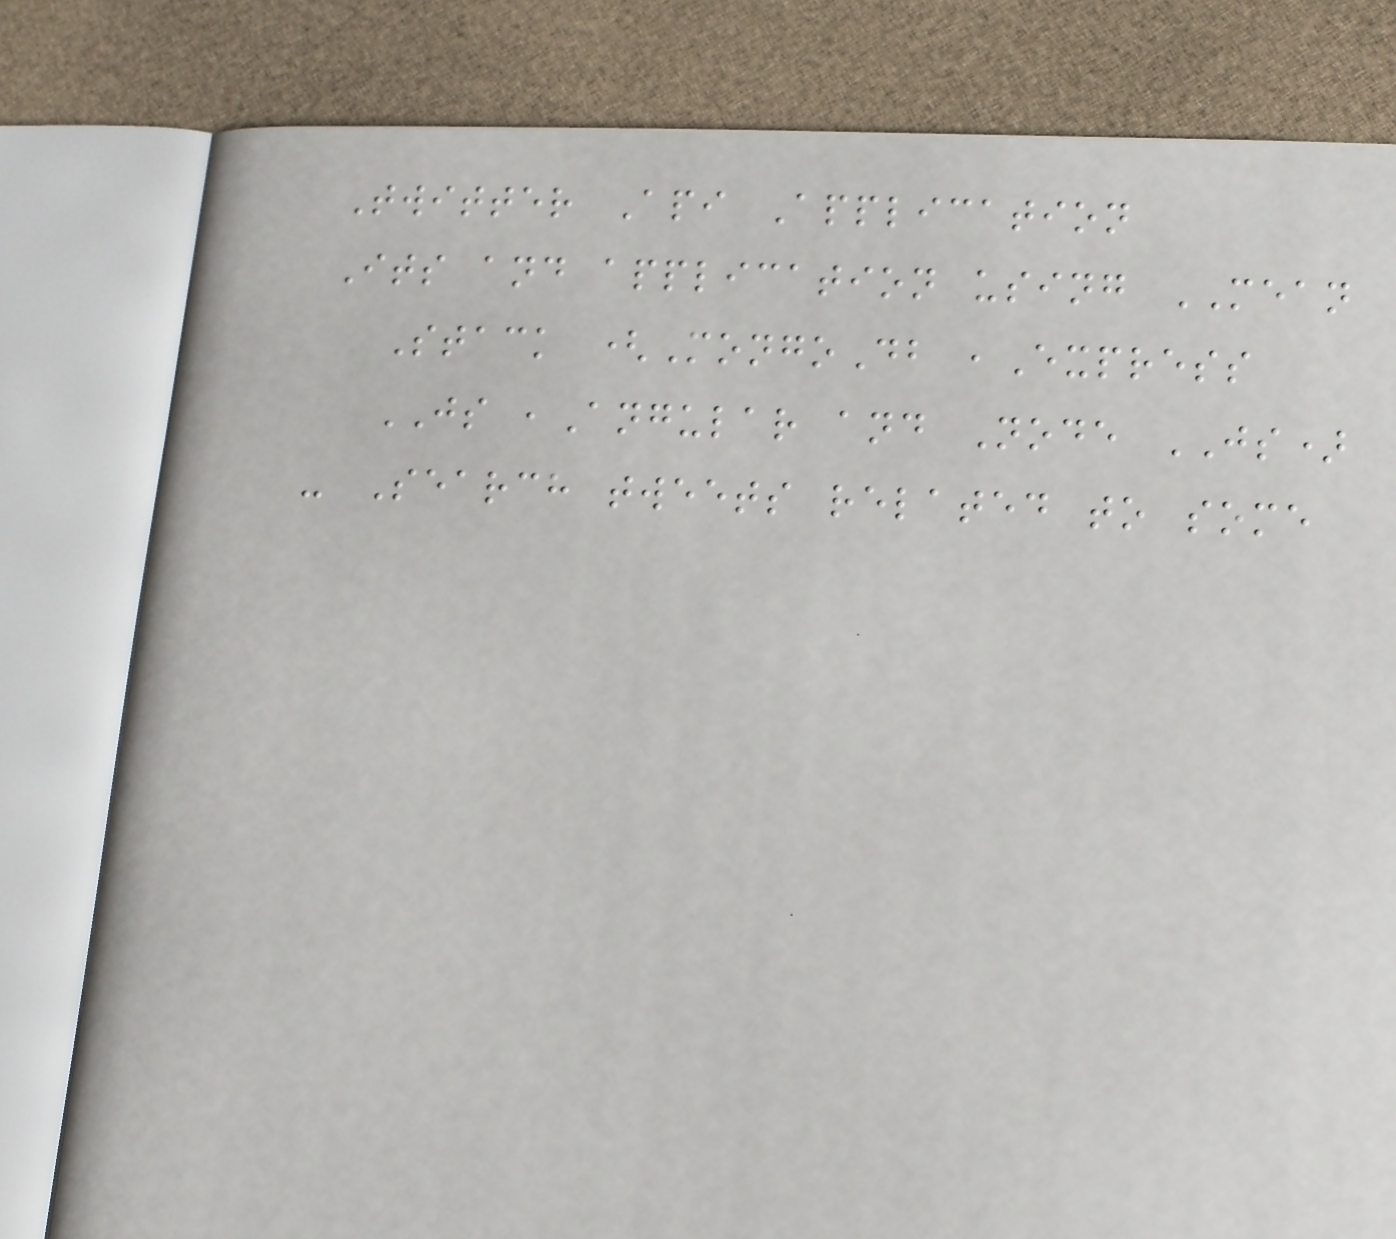Twitter Api Application
Its and application using MEAN
Stack (MongoDb ,Express
JS ,Angular and Node JS)
- Search tweets related to some
